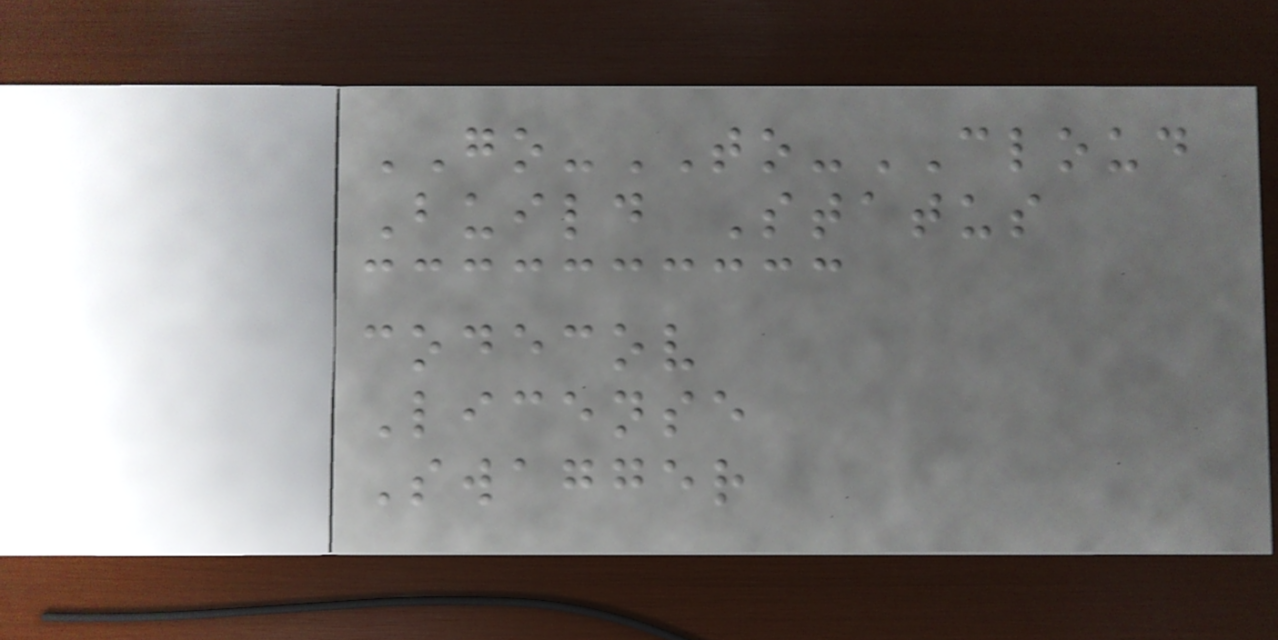GO-TO-CLOUD
Build Status
codecov
License
Swagger
